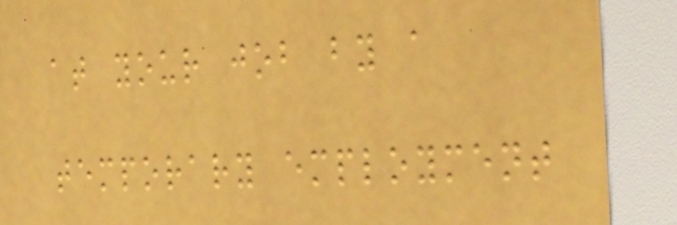at your job by a
temporary employment
